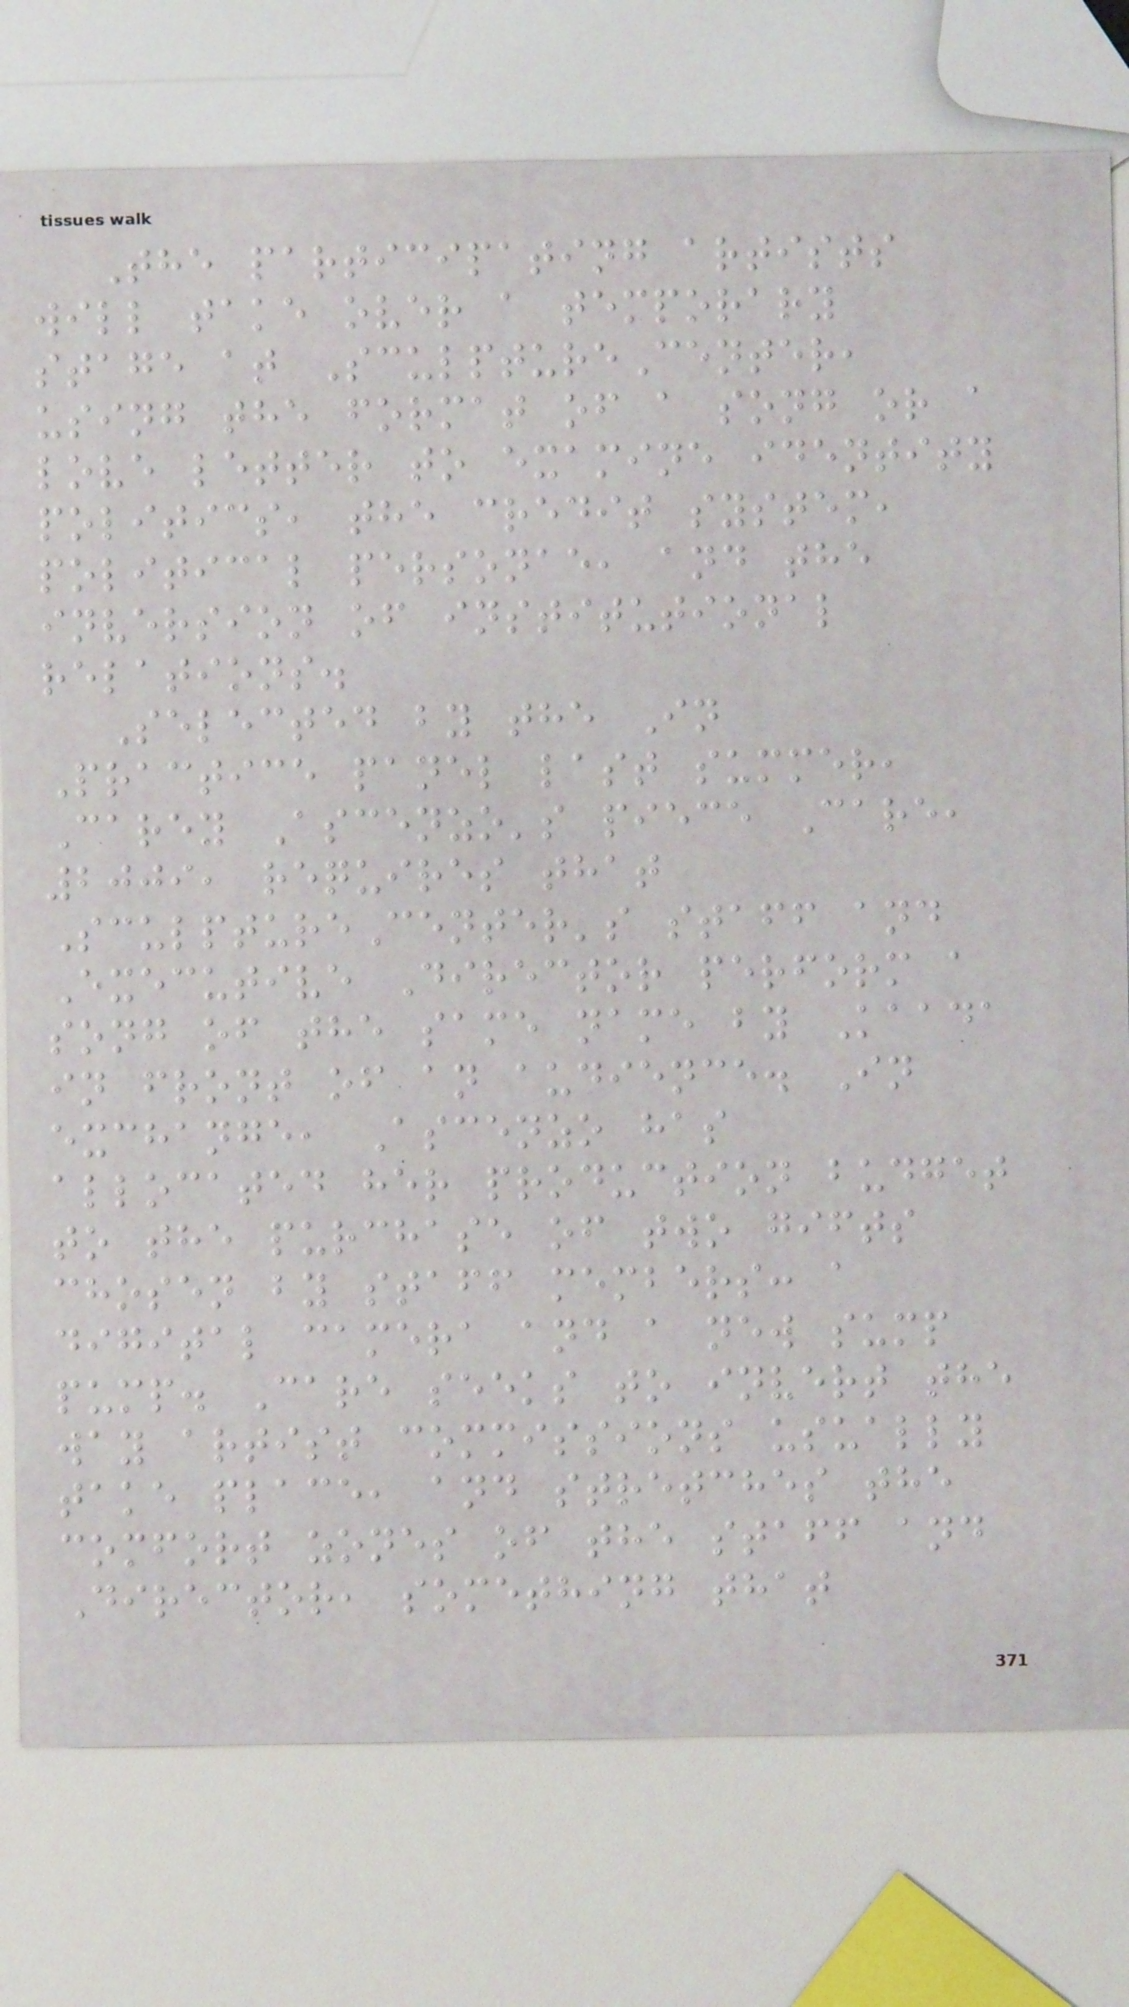The participating artists
will take over a temporary
stage at SculptureCenter,
using the format of a song or a
love letter to examine identity
politics, the credit system,
political personae, and the
inversion of institutional
relations.
Selected by the In
Practice panel last summer,
Carey Ascenzo's piece Care,
2009, requires that
SculptureCenter's staff and
Executive Director perform a
song of the same name by Kaada
in front of an audience. In
exchange, Ascenzo has
allocated her production budget
to the purchase of two gifts
chosen by staff members: a
digital camera and a new sump
pump. Care seeks to invert the
way artist commissions usually
take place, and stretches the
comfort zones of the staff and
Director, something that
